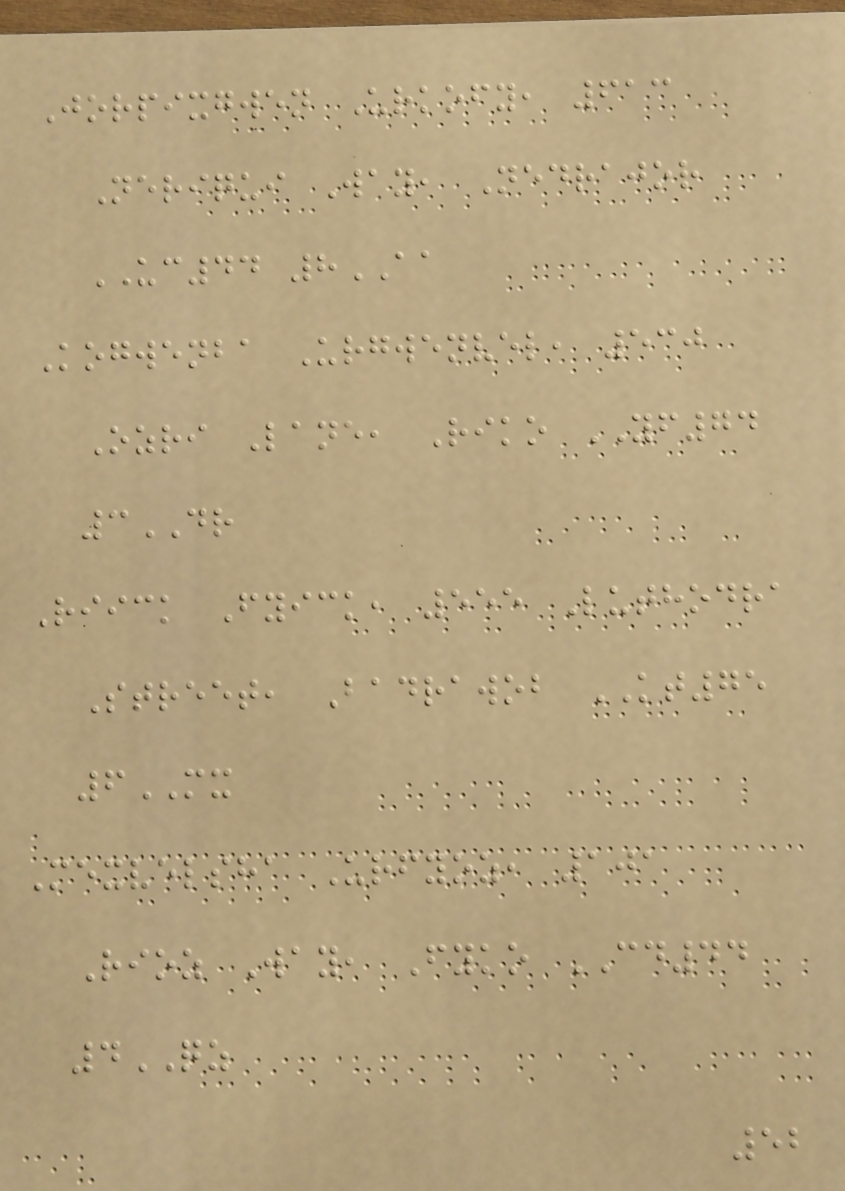Jorpixgwen Urkofy, 613
Neriqui Way, Nedrajor
UC44 8AA
Kogwenba Urgwenvel, 530
Ozri Lane, Riko YF74
3DR
Riick Fyick, 555 Luthodra
Street, Badrawob KT75
6MX
Mexvelsha Urfyoz, 101
Rioz Way, Fyko CD44
4QZ
52
